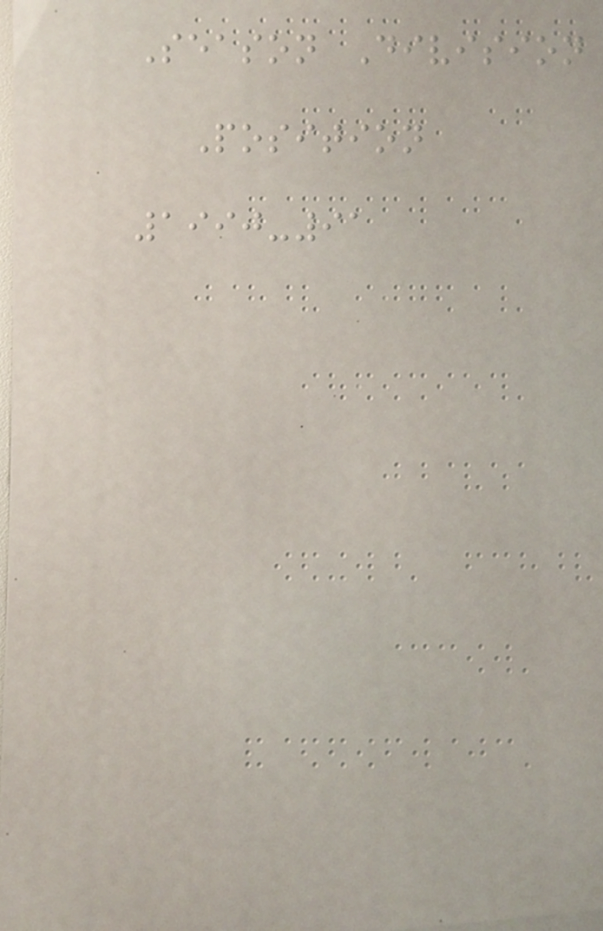Season Division
Position
1990-91
